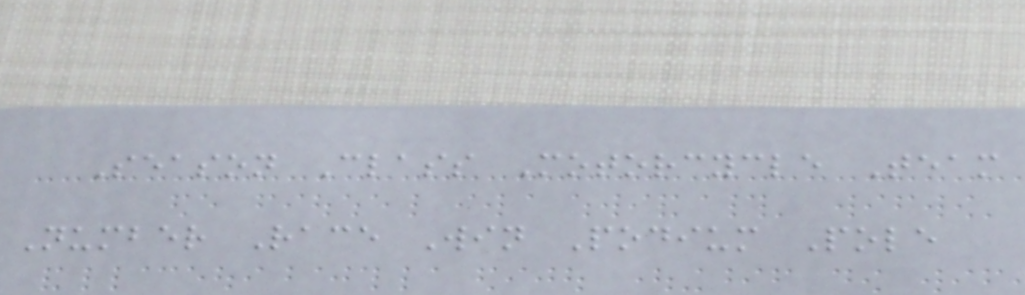Season Class Motorcycle Team
Number Race Win Podium Pole
